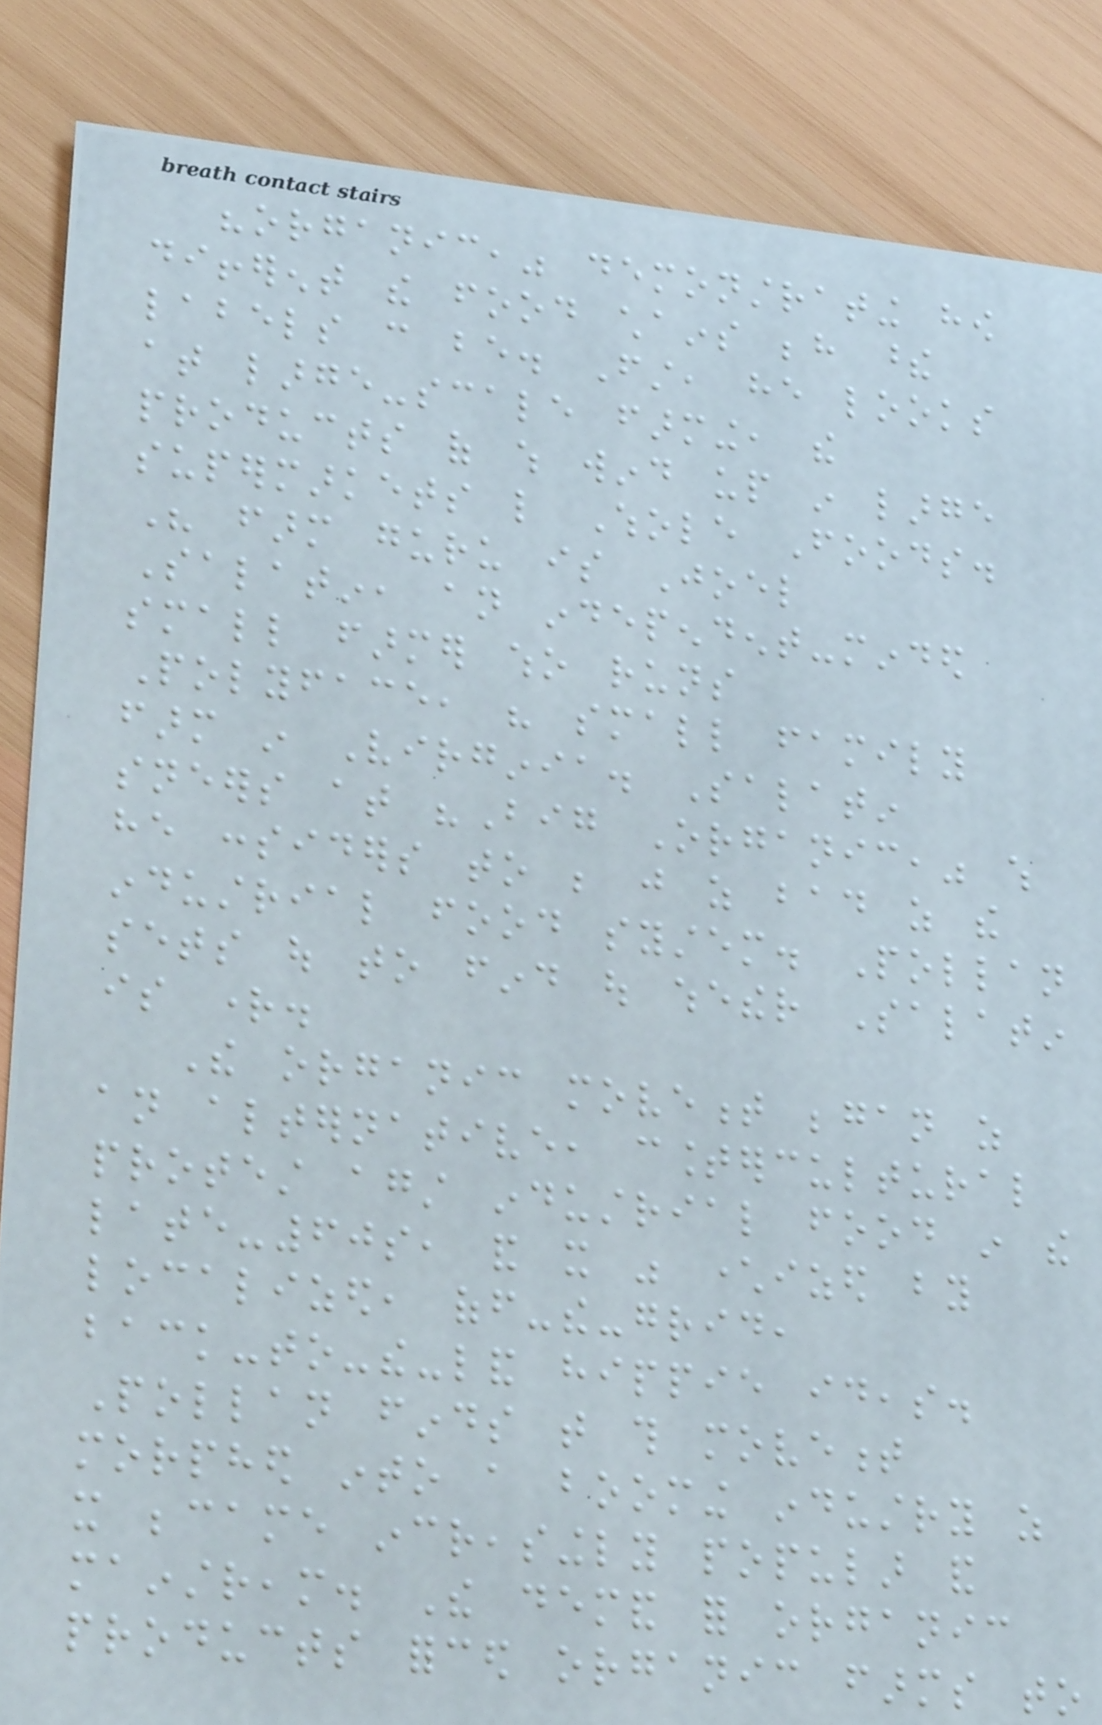"organic," demonstrating how
different the food chains behind these
labels can be. First, he looks
at large-scale farming, the
products of which wind up in large
supermarkets like Whole Foods.
His farm guru is Joel
Salatin, an independent-minded
small farmer who runs
Polyface, his small family
farm in Virginia. Salatin
sneers at "Big Organic," which
he considers to be just as bad as the
industrial food system. Pollan
sets out to find out whether Salatin
is right.
The organic movement began as
an alternative, countercultural
protest against industrial food in the
late-60s, and it was characterized by
localized, off-the-grid,
back-to-the-land hippie ideas.
Pollan finds that this movement
morphed into a booming industry as
it became increasingly popular and
mainstream. The demand for organic
products forced organic farms to
